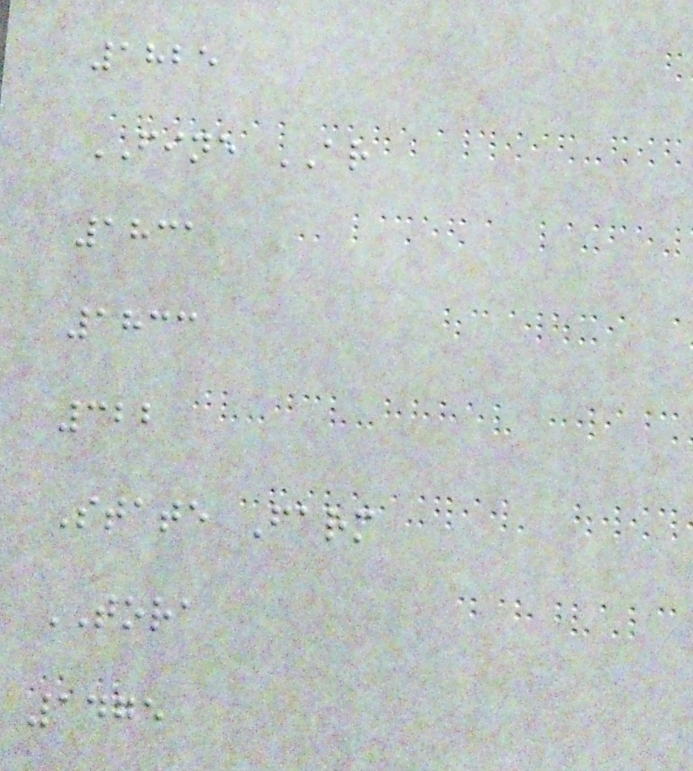1825
FINE AR
1831
1833
322
State Farm
TORA
1475
